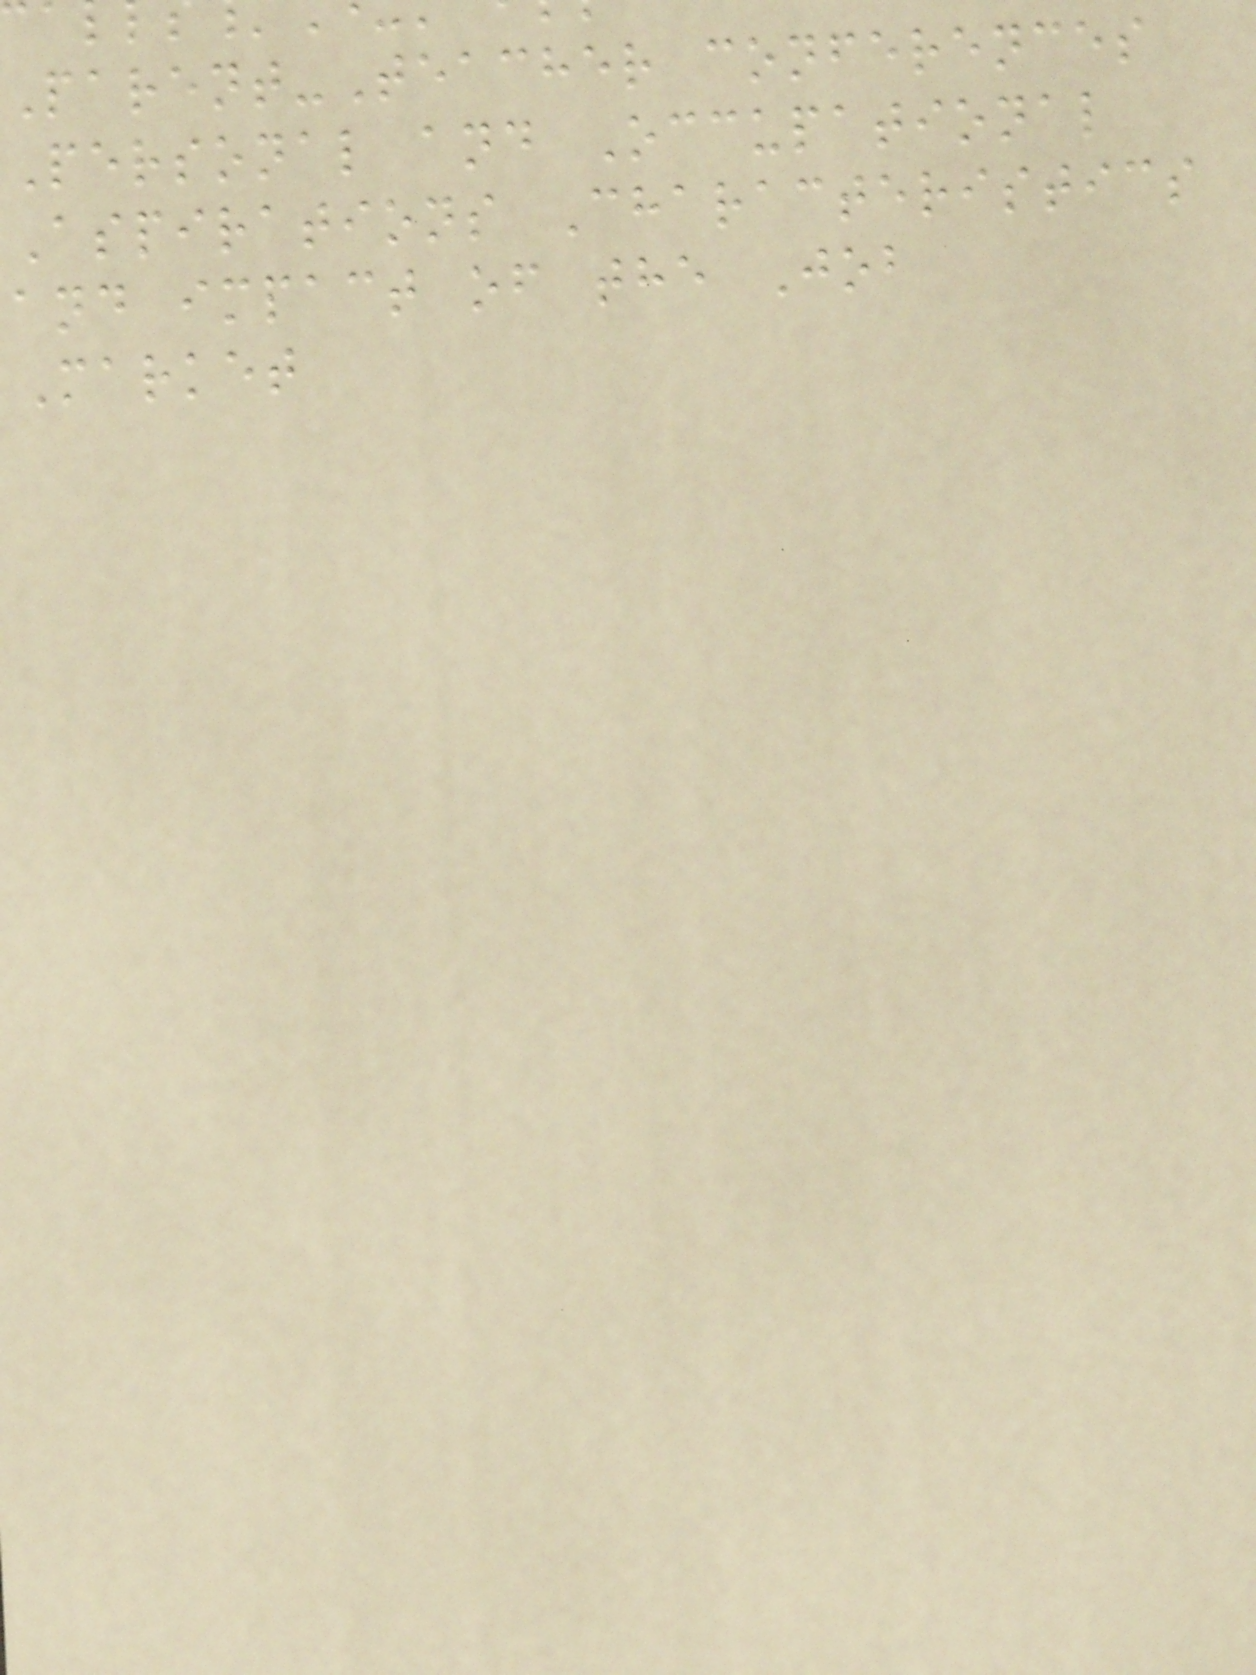Parent-Teacher conferences
Personal and Occupational
Aspirations Characteristics
and impact of the Job
Market
